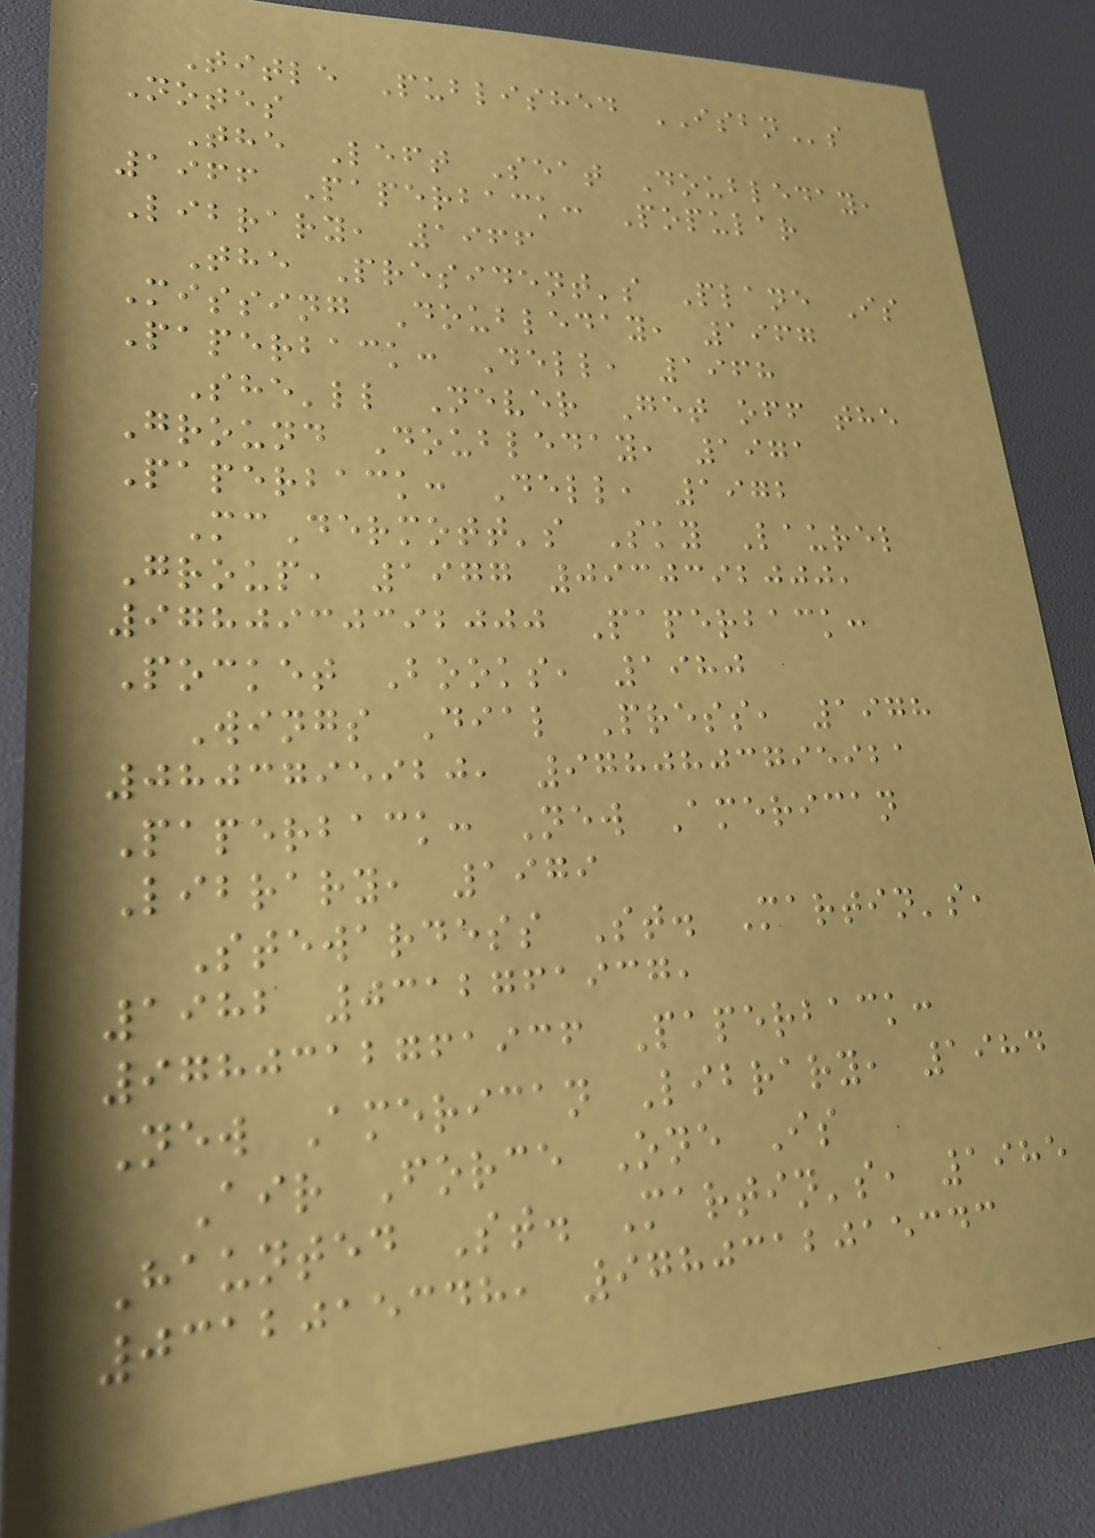Title Published ISBNs
Notes
The Left Seat Doubleday,
1966 Paperback: Popular
Library, 1966
The President's Plane Is
Missing Doubleday, 1967
Paperback: Dell, 1968
She'll Never Get off the
Ground Doubleday, 1971
Paperback: Dell, 1972
McDermott's Sky Laurel
Group, 1977 0930392000,
9780930392000 Paperback:
Pocket Books, 1980
Wings Dial Press, 1978
0803795920, 9780803795921
Paperback: New American
Library, 1979
Stewardess St. Martin's,
1982 0312761937,
9780312761936 Paperback:
New American Library, 1984
Air Force One Is
Haunted St. Martin's, 1985
0312015348, 9780312015343
